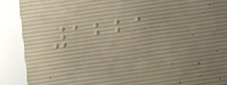1221
